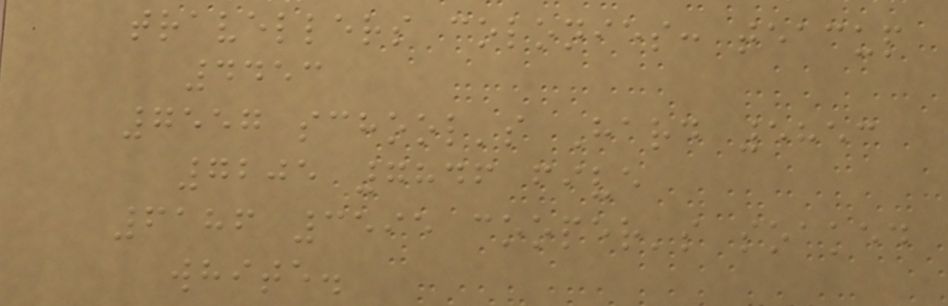travellers colonies: teacup
4453
7557 school's Hard 5853
7205 7846 five
6186 3595 cooper's soaked
white.
